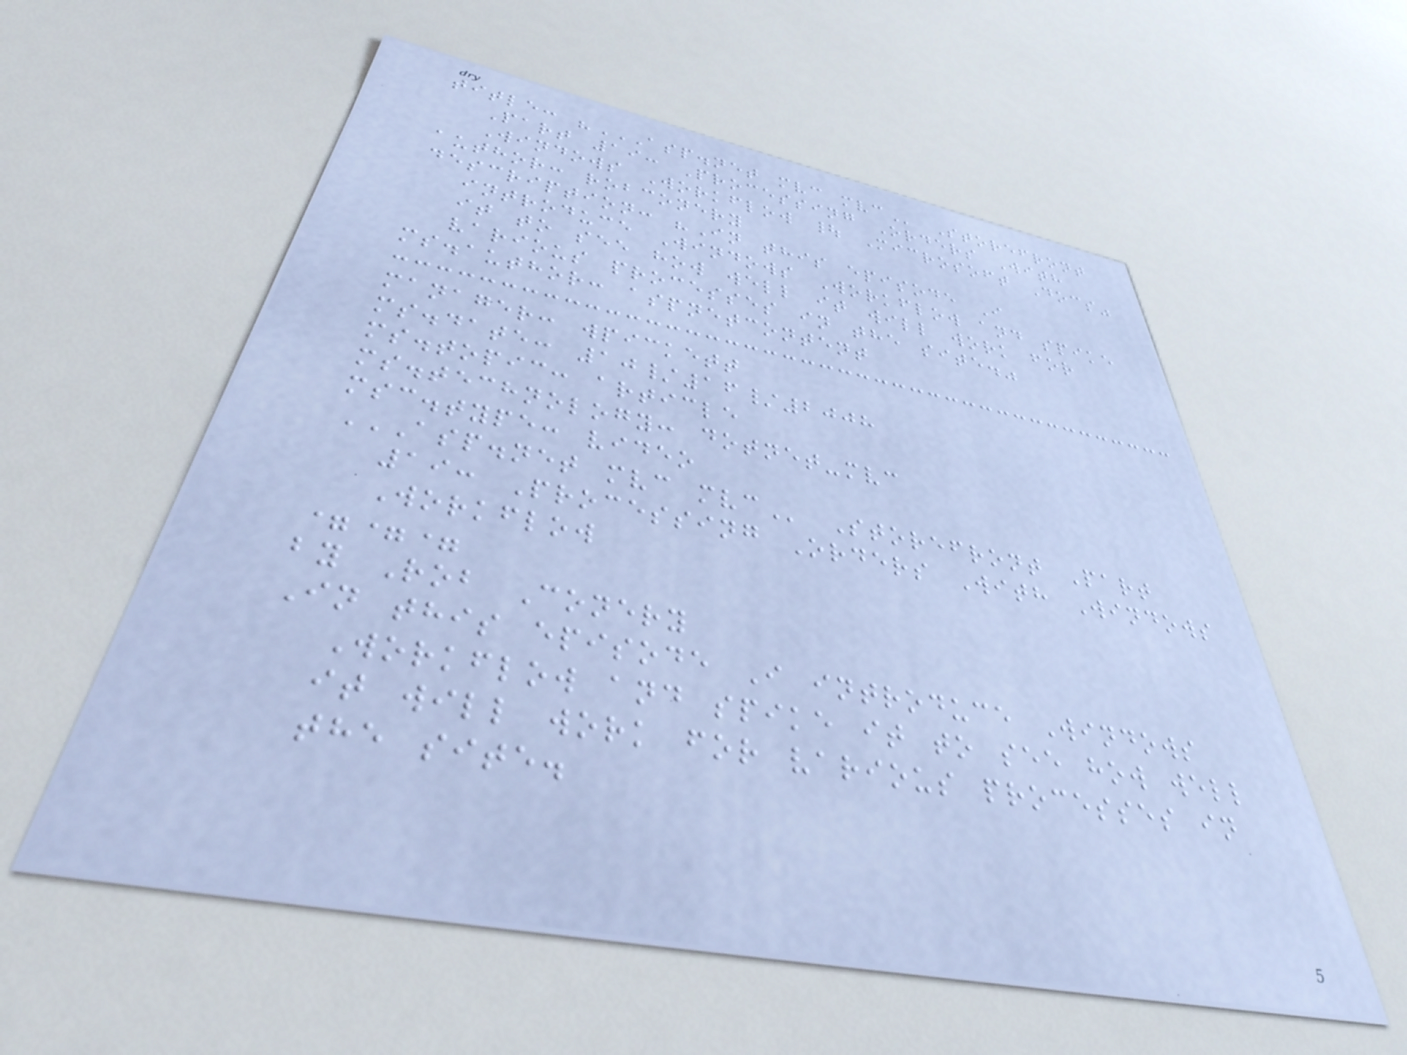title: "ASP.NET MVC MVC Storefront
Part 19: Processing Orders With
Windows Workflow | Microsoft Docs"
author: robconery
description: "In this episode I
introduce Windows Workflow and spike
it to see how well it will work for
various processes in the site."
ms.author: aspnetcontent
manager: wpickett
ms.date: 10/16/2008
ms.topic: article
ms.technology: dotnet-mvc
msc.type: video
ASP.NET MVC MVC Storefront Part
19: Processing Orders With Windows
Workflow
===
by Rob Conery
In this episode I introduce Windows
Workflow and spike it to see how well
it will work for various processes in
the site.
